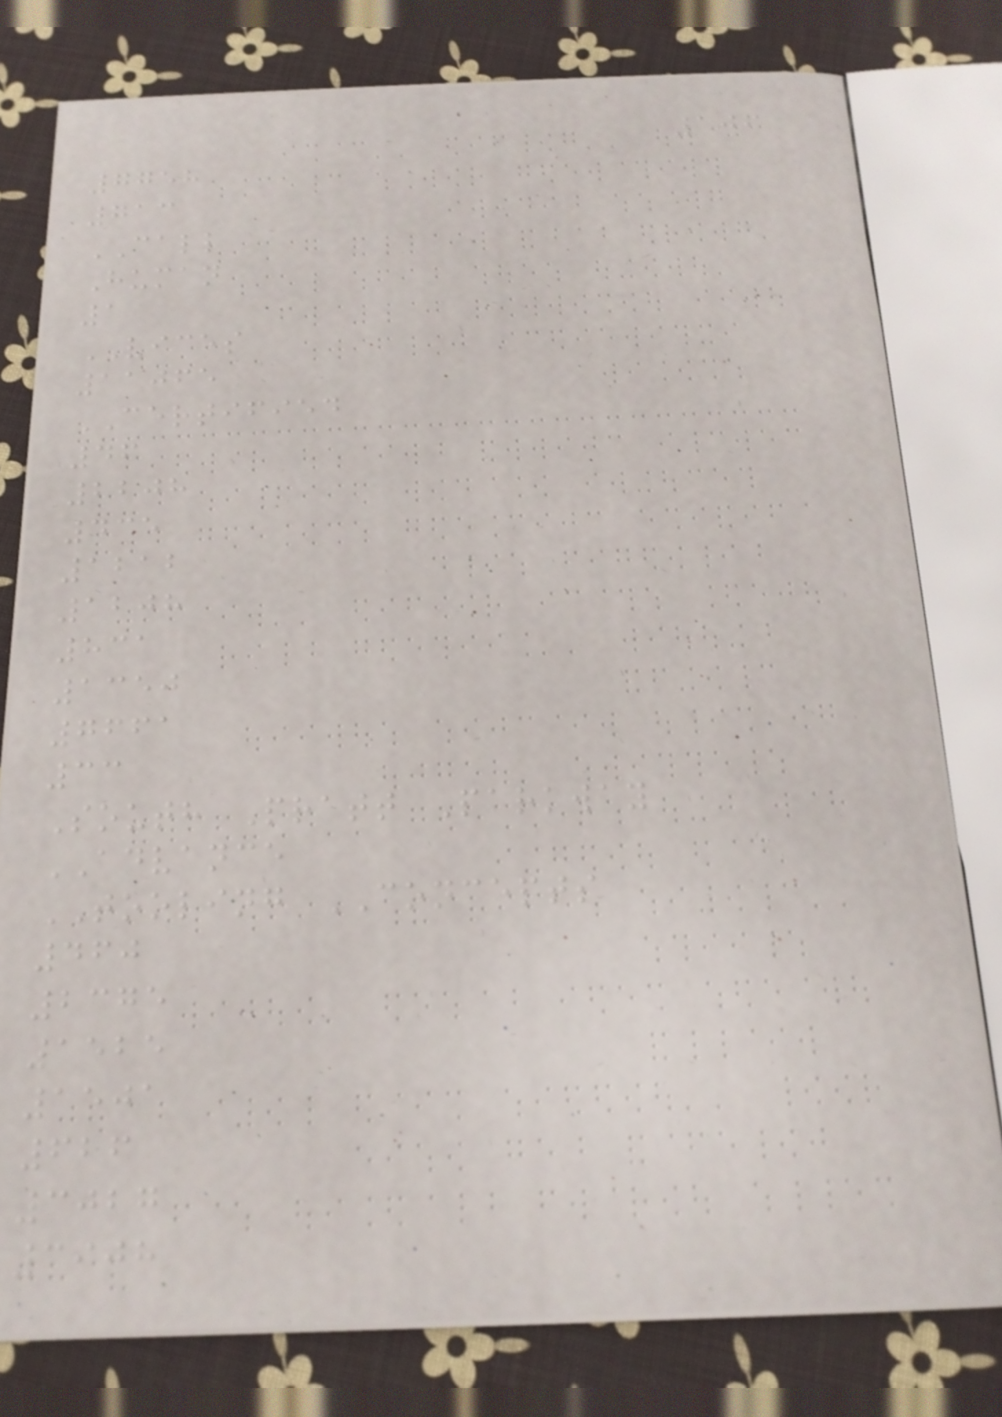106
7758
713
CALL
Human
1
VICES
11065
CERTIFIED
46
2208
435
1212
1208
831
1350
7661
33
South Pratt Parkway
ADVANCE
TOOLING CONCEPTS
460
2375
1525
1501
626
3027
3908
